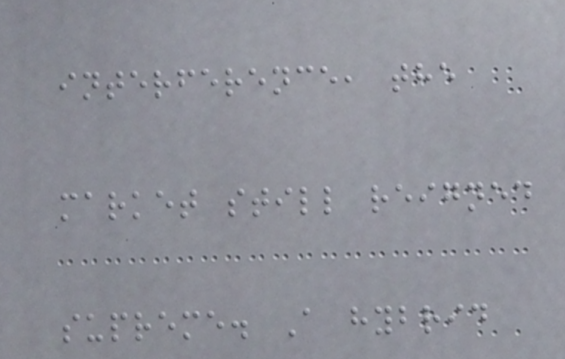interference, the
market still reigned
supreme. A hybrid
